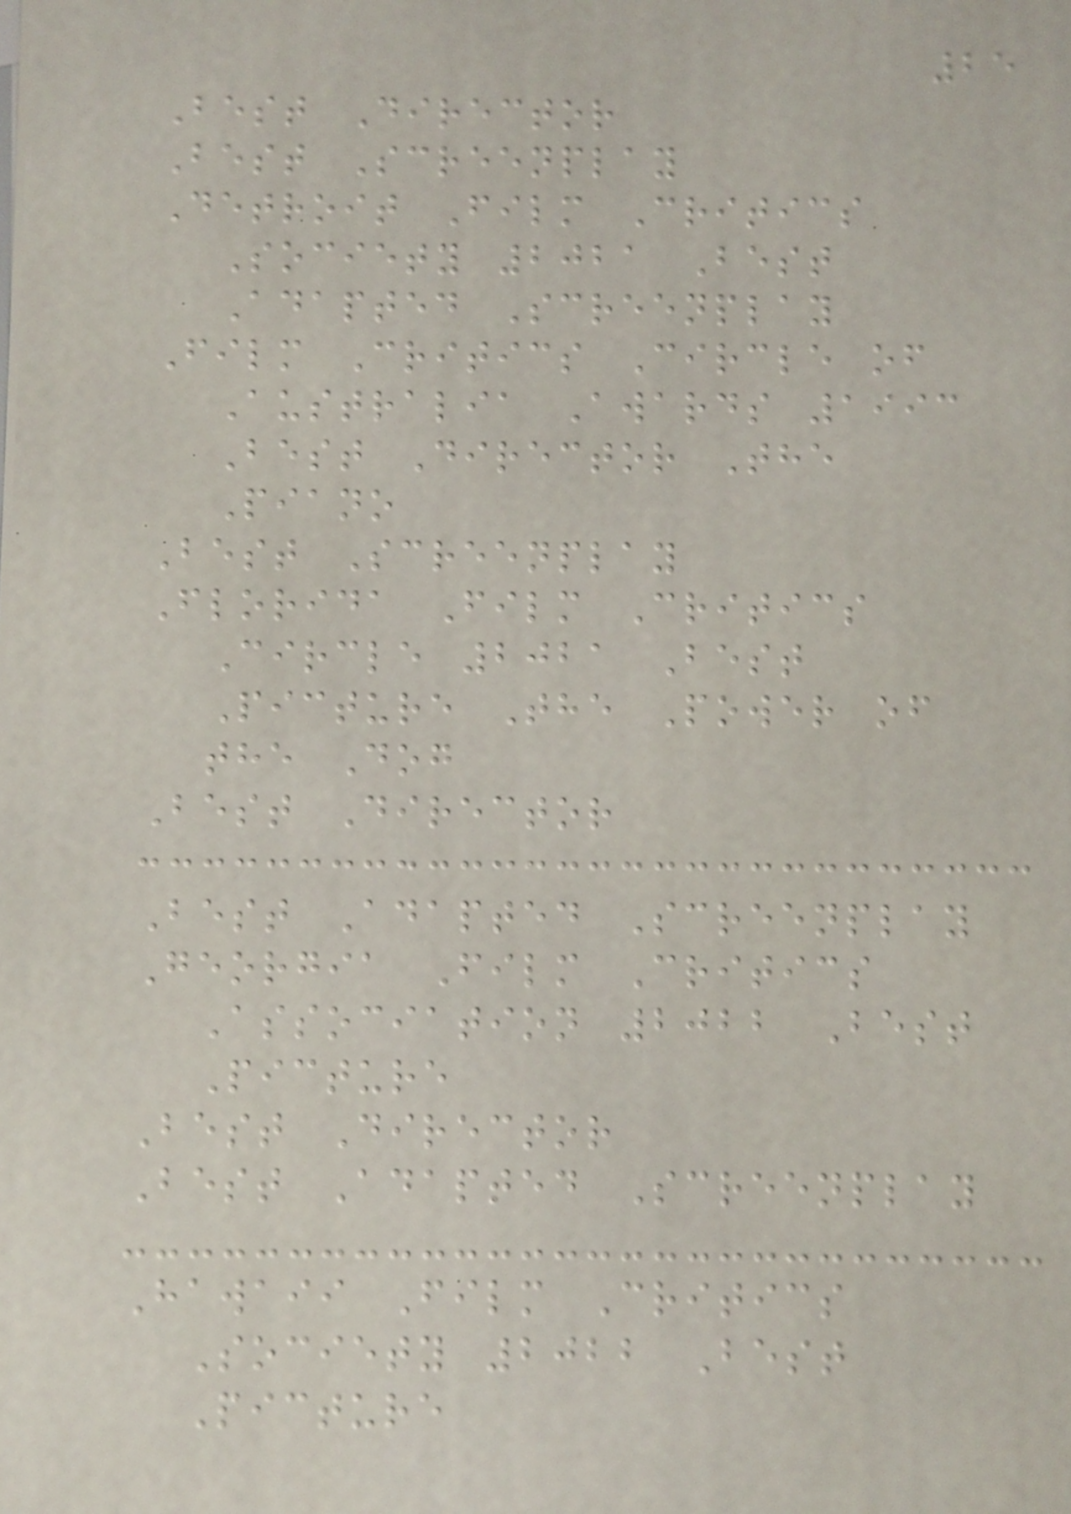25
Best Director
Best Screenplay
Detroit Film Critics
Society 2021 Best
Adapted Screenplay
Film Critics Circle of
Australia Awards 1993
Best Director The
Piano
Best Screenplay
Florida Film Critics
Circle 2021 Best
Picture The Power of
the Dog
Best Director
Best Adapted Screenplay
Georgia Film Critics
Association 2022 Best
Picture
Best Director
Best Adapted Screenplay
Hawaii Film Critics
Society 2022 Best
Picture
